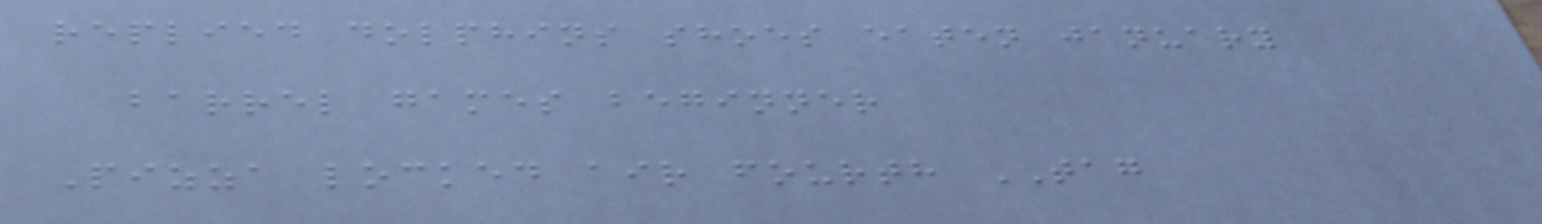replied dolphins shoes eaten january
barrel games beginner
Pizza locked air fourth TAG
